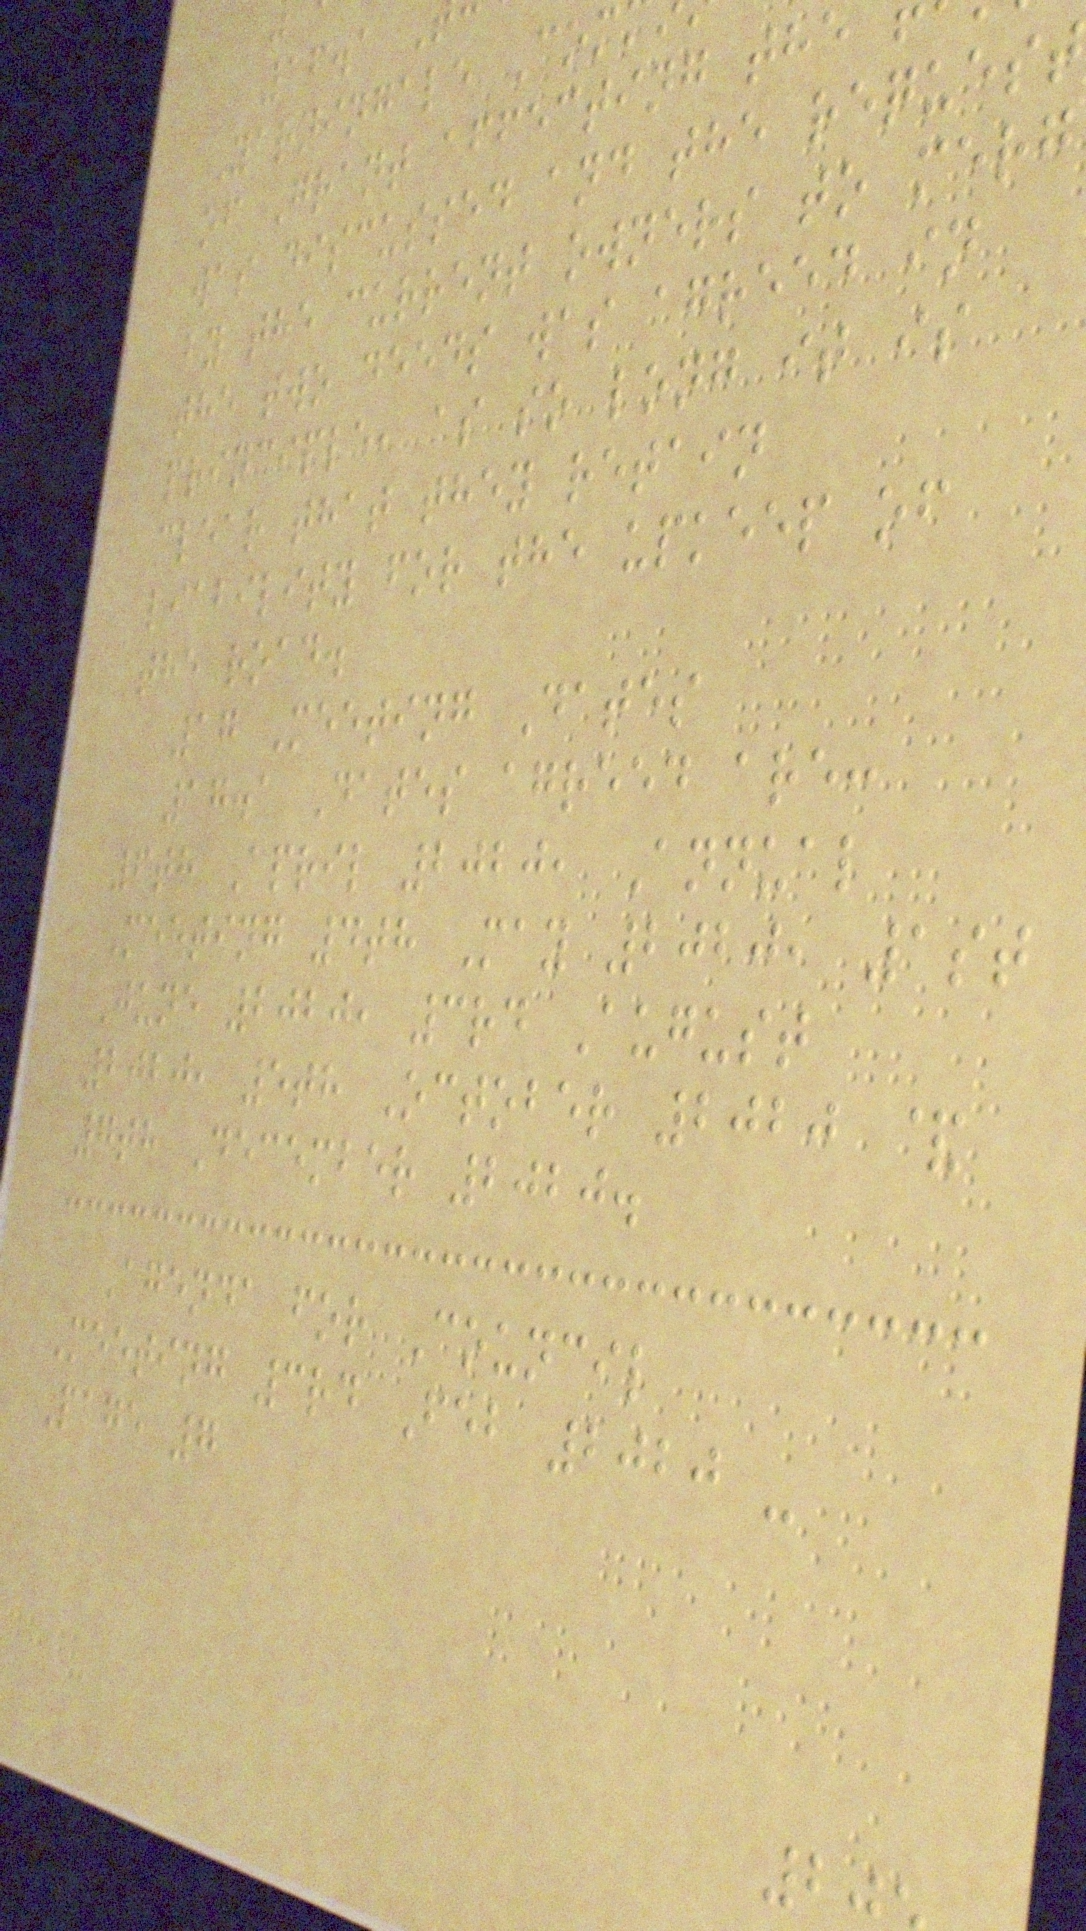Yarningale Com
of Grant affecting the
was discussed and the request
by the current owners to merg
the two deeds was agreed in
principle, as so long it is
clear that they retain
liability for the upkeep of
the road.
17 Meeting Dates
17.1 Dates agreed are:
6th April 2020, Annual
Meeting 4th May 2020, 1st
June 2020, 3rd August
2020, 5th October 2020 &
7th December 2020.
Agenda for Council
Meeting 3rd Feb 2020 -
Page 7
